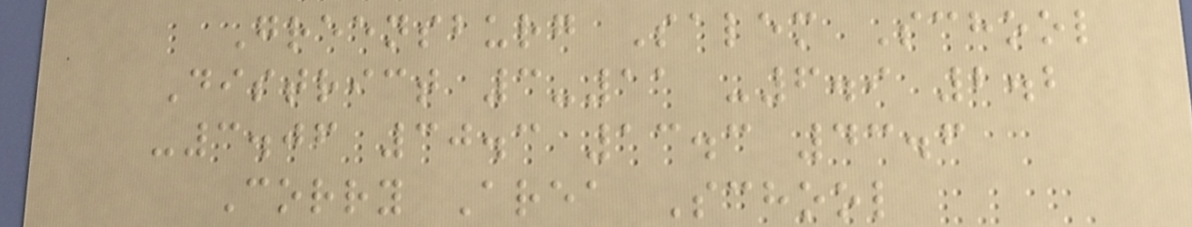Greensburg Salem School
District 3-11 -6.9 2.2
-3.06 30.3 13.3 43.6
Corry Area School
